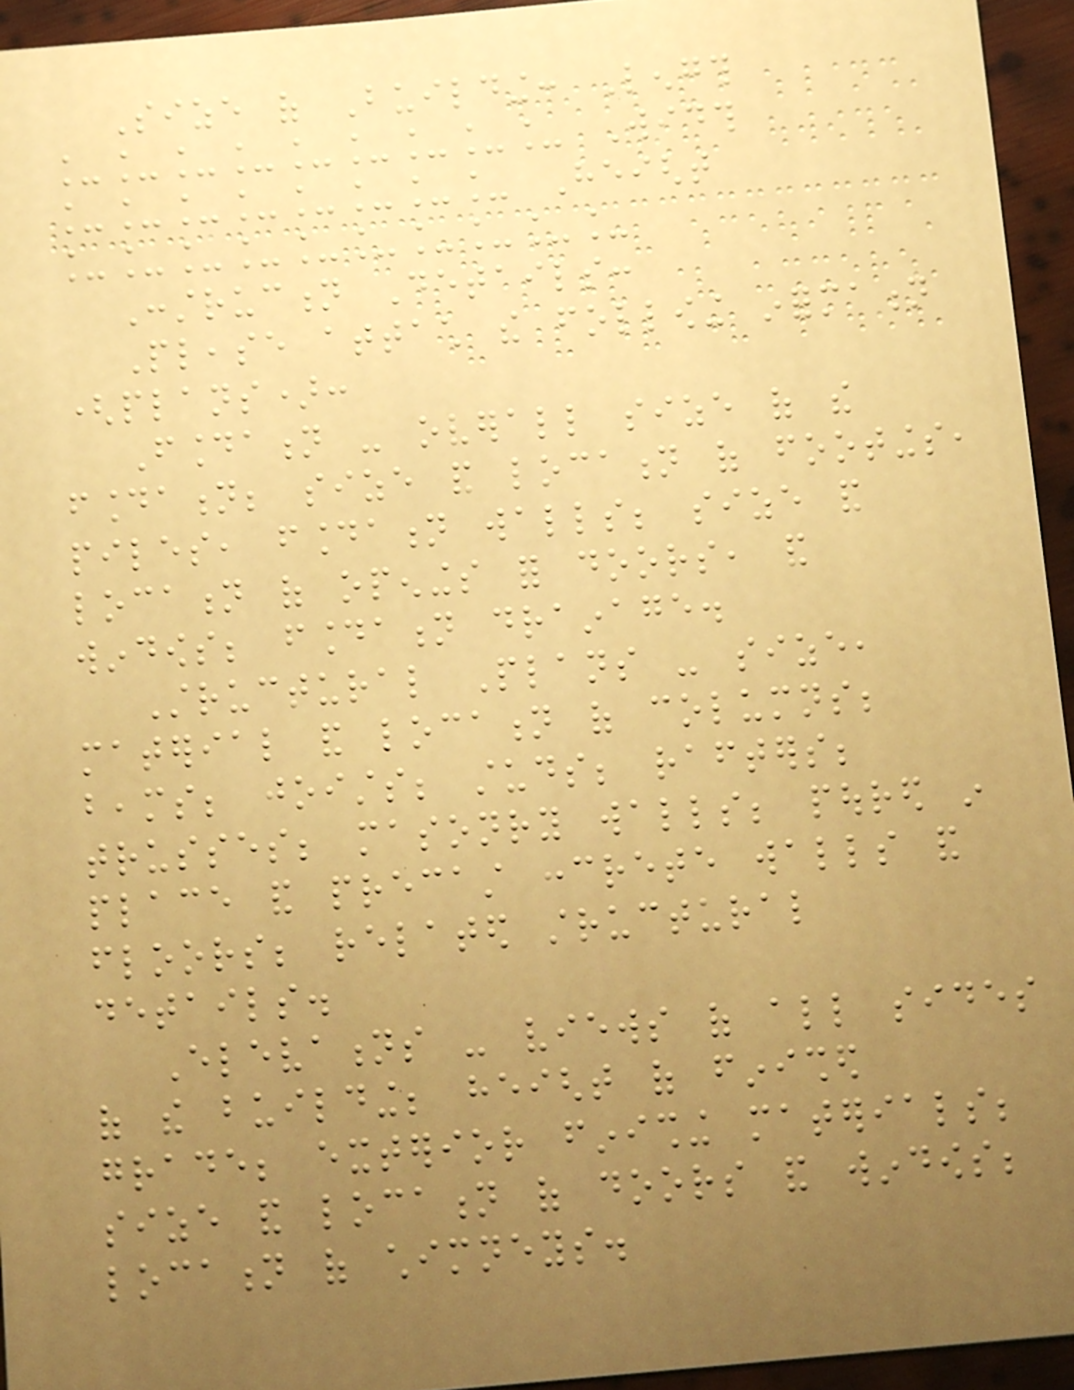Size of Building: Length
_________ Width
________ Height
__________
Construction Details:
Please attach the following information
(plans):
Foundation - overall size of the
foundation; size and location of footings,
piles, foundation walls; size and
location of openings for doors, and
windows; foundation drainage.
Structural Plans - size,
material and location of columns;
beams; joists; studs; rafters;
trusses; masonry walls; poured in
place and precast concrete walls and
floors; related structural
details.
Elevations - views of all sides
of the building; height of finished
grade; exterior finishing materials;
size and location of doors and windows;
location of chimneys.
